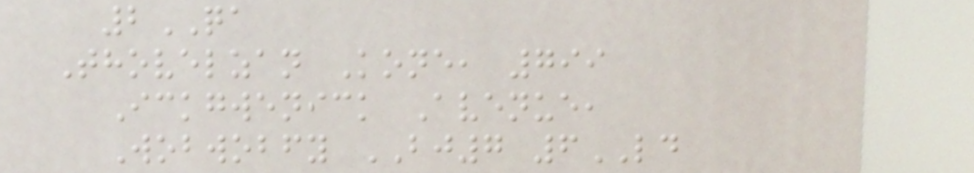2QA
Thovelzan Kone, 799
Ickgwenick Avenue,
Wobwobfy BJ7 6LD
